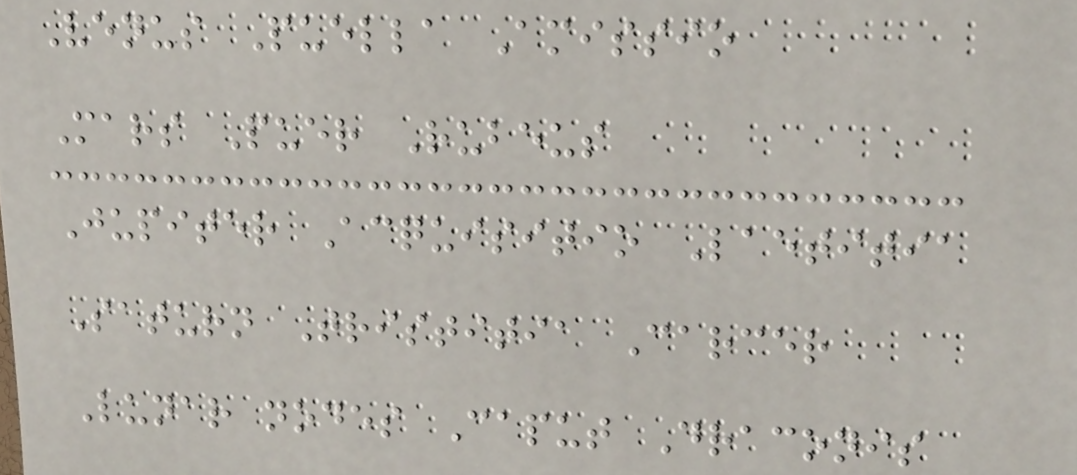Venus Puella Amissio
Mars Puer Rubeus
Jupiter Acquisitio Laetitia
Saturn Tristitia Carcer
Lunar nodes Caput Draconis
